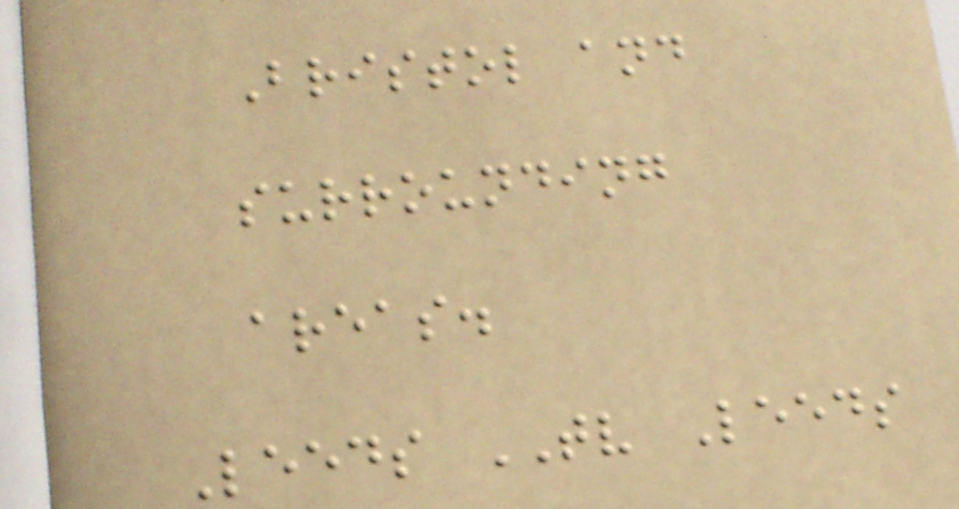Bristol and
surrounding
areas.
Leeds TV Leeds
